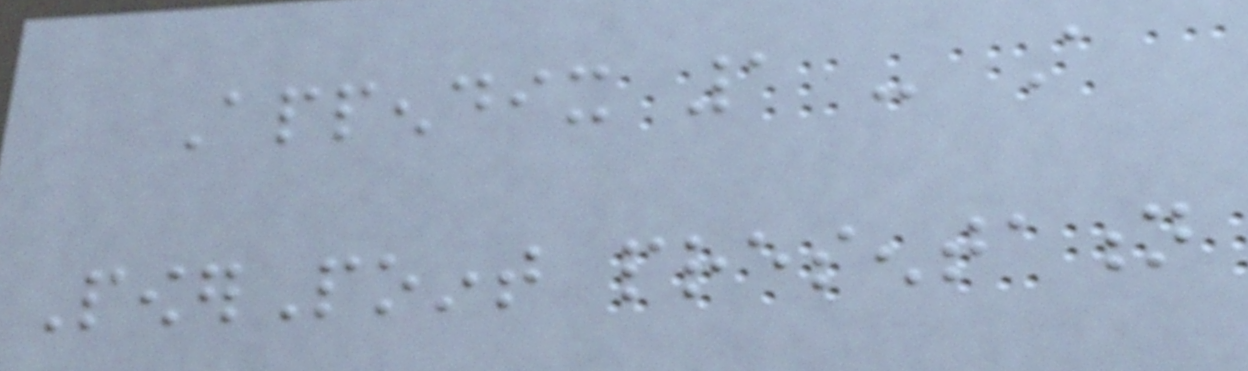Appendix 1 - A
PowerPoint presentation
